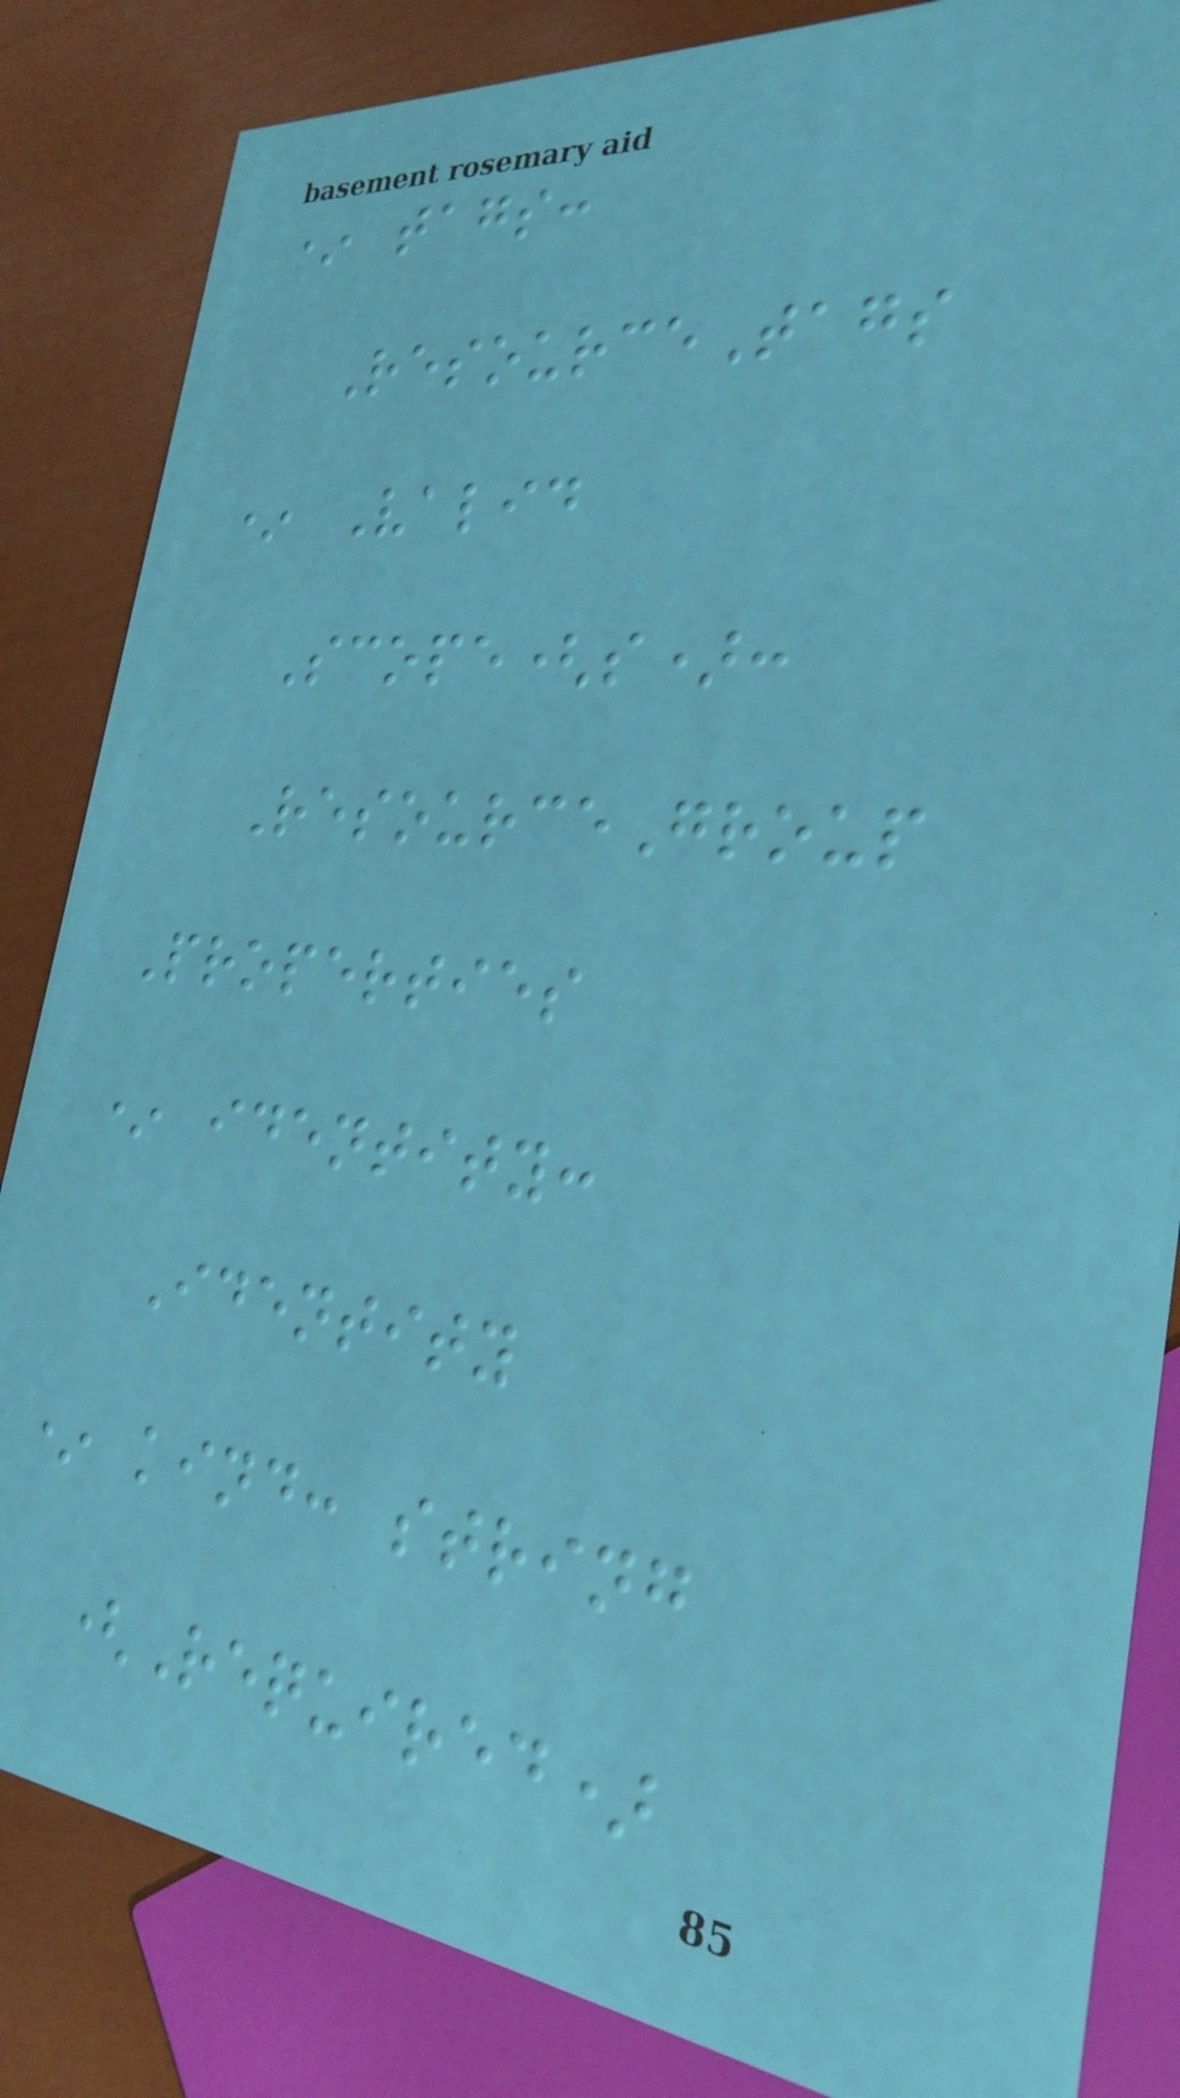* tags:
ResourceTags
* Valid
Scope(s):
ResourceGroup
Properties
* identity:
Identity
* kind: string
(Required)
